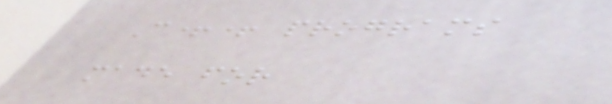C++ programs
made for
